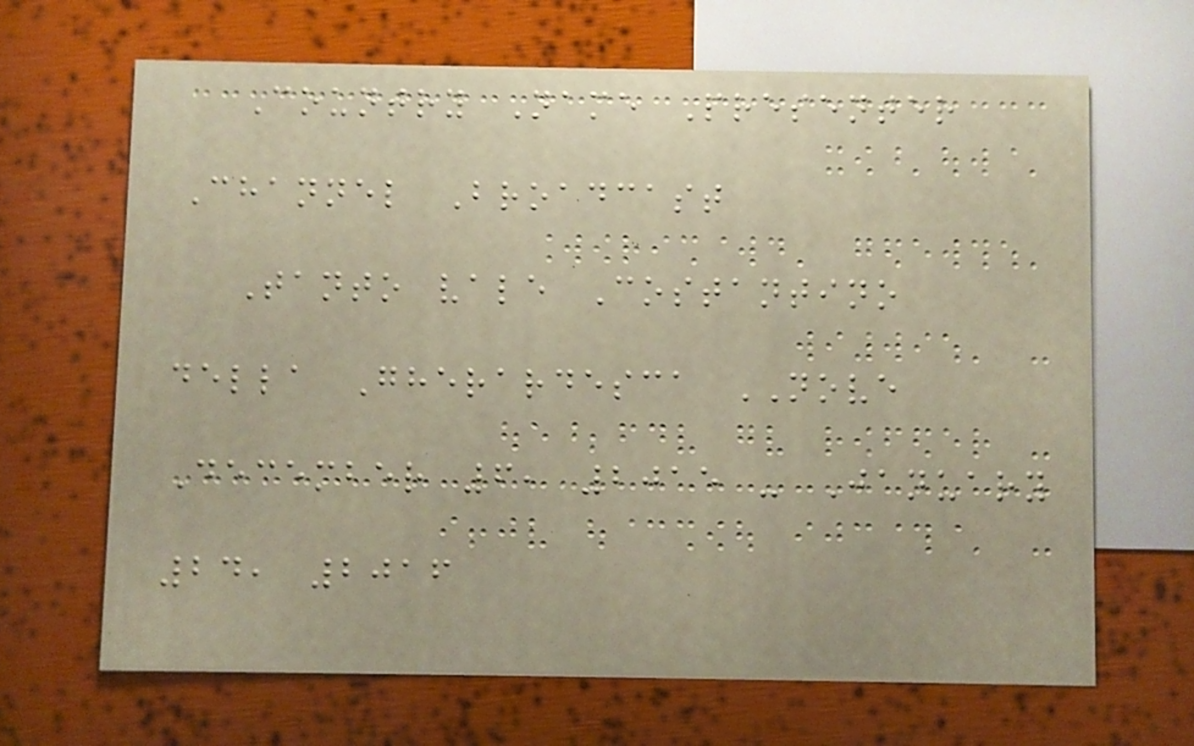Country Name Presenter
Channel Broadcast
Tanto vale Costantino
della Gherardesca NOVE
December 6, 2015 - January
24, 2016
